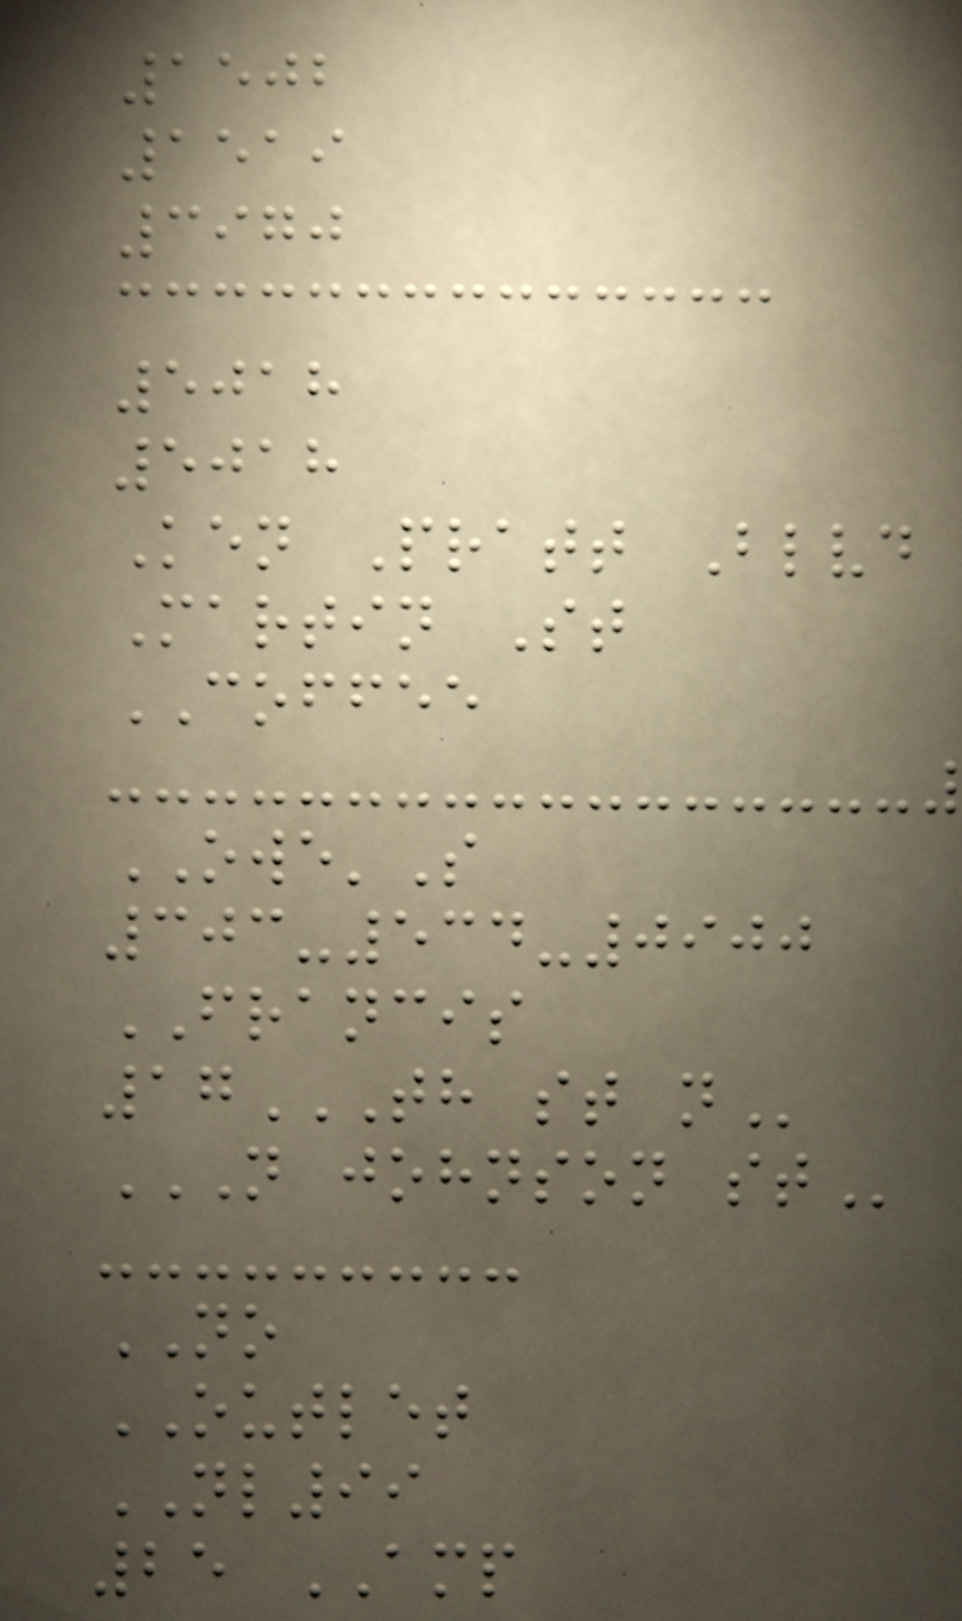1502
1519
3970
5018
5018
Ken Pratt Blvd
Martin St
COFFEE
OWE'S
303-534-0900
FRANCIS
17TH ST N
N JOHNSON ST
NO
OUTLET
NL99
25 AMP
